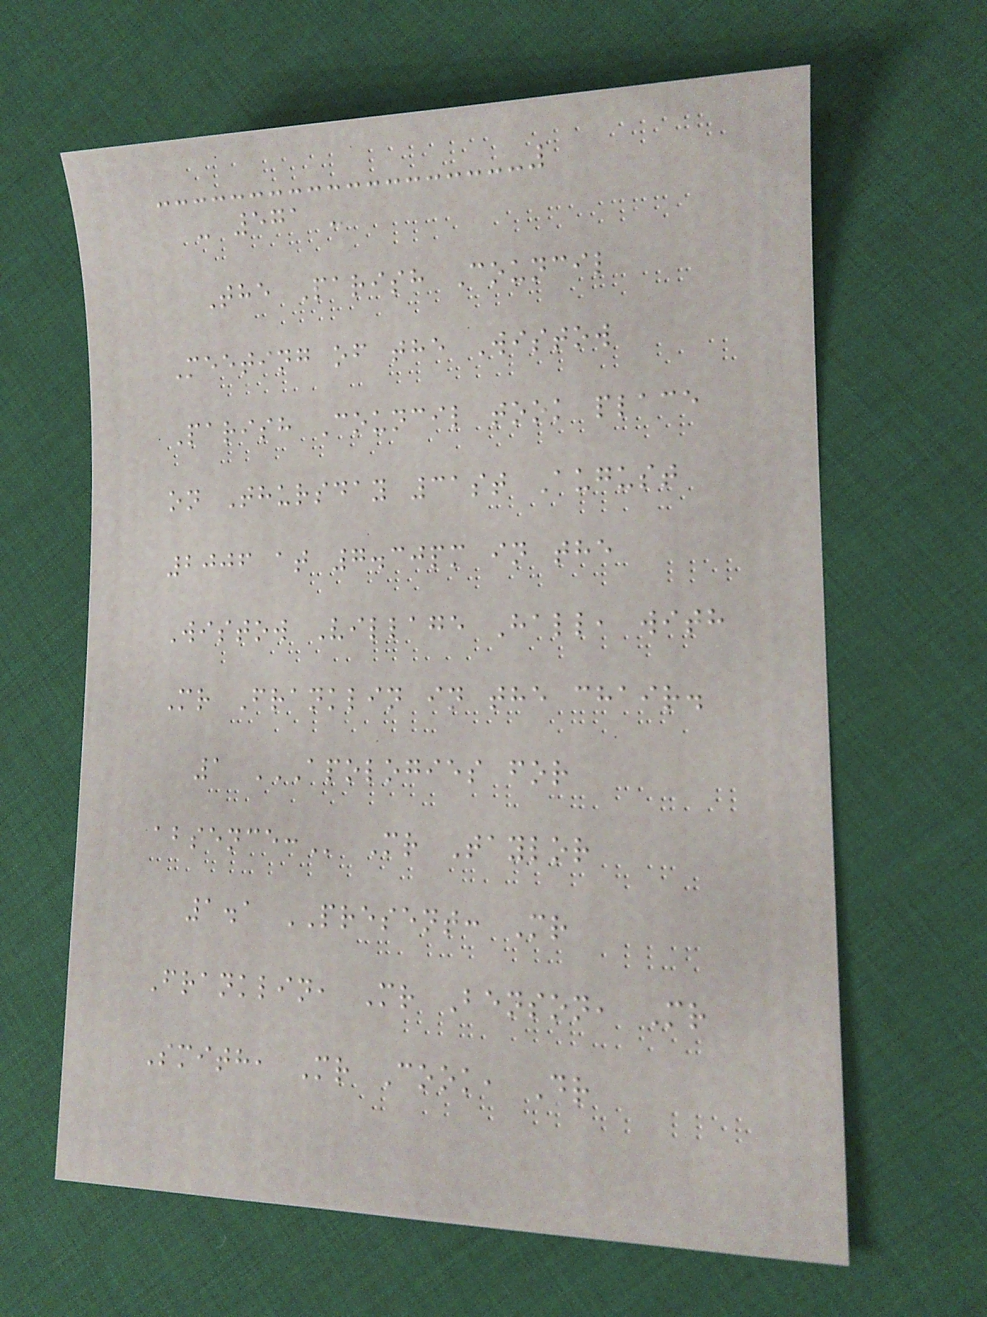- 571 -
The Parish Council
Meeting of the Wistow
Parish Council took place
on Thursday 31st August
2006 at 7.30pm in the
Wistow Village Hall, with
Mr Franklin in the chair.
1 APOLOGIES FOR
ABSENCE: Mr Taylor
1.1 PRESENT: Mr
Franklin, Mr Benson, Mr
Smith, Mr Cook, Dr
